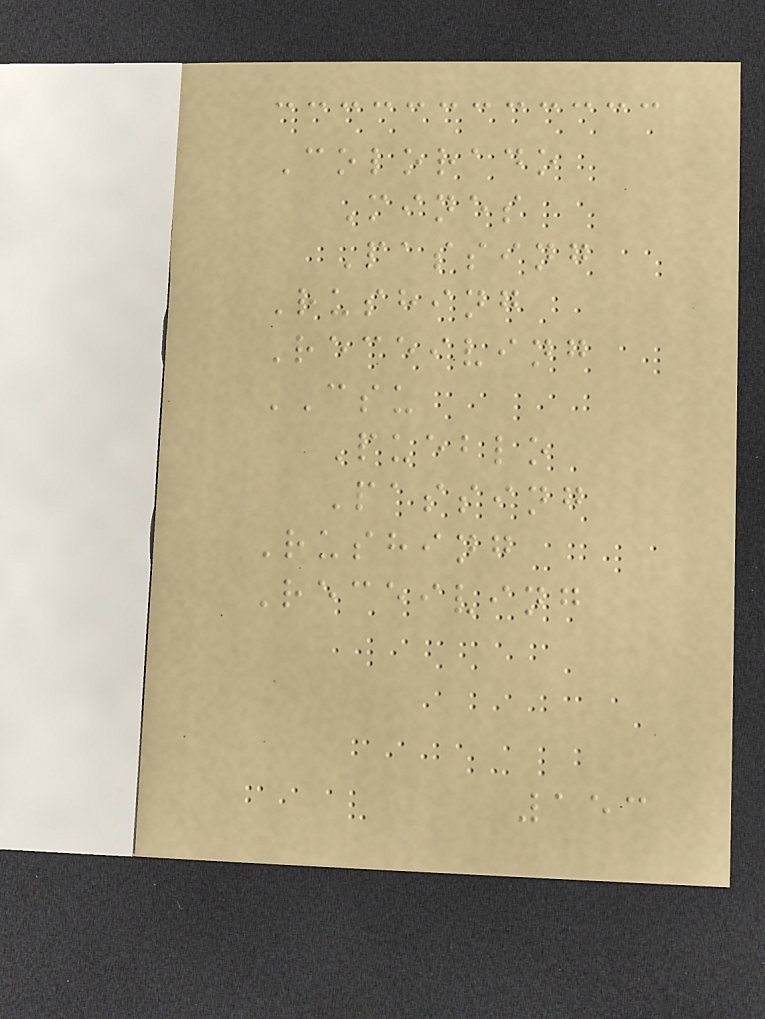Colorado
Mines
Passing
Rushing
Receiving
CSU
Pueblo
Passing
Rushing
Receiving
153
